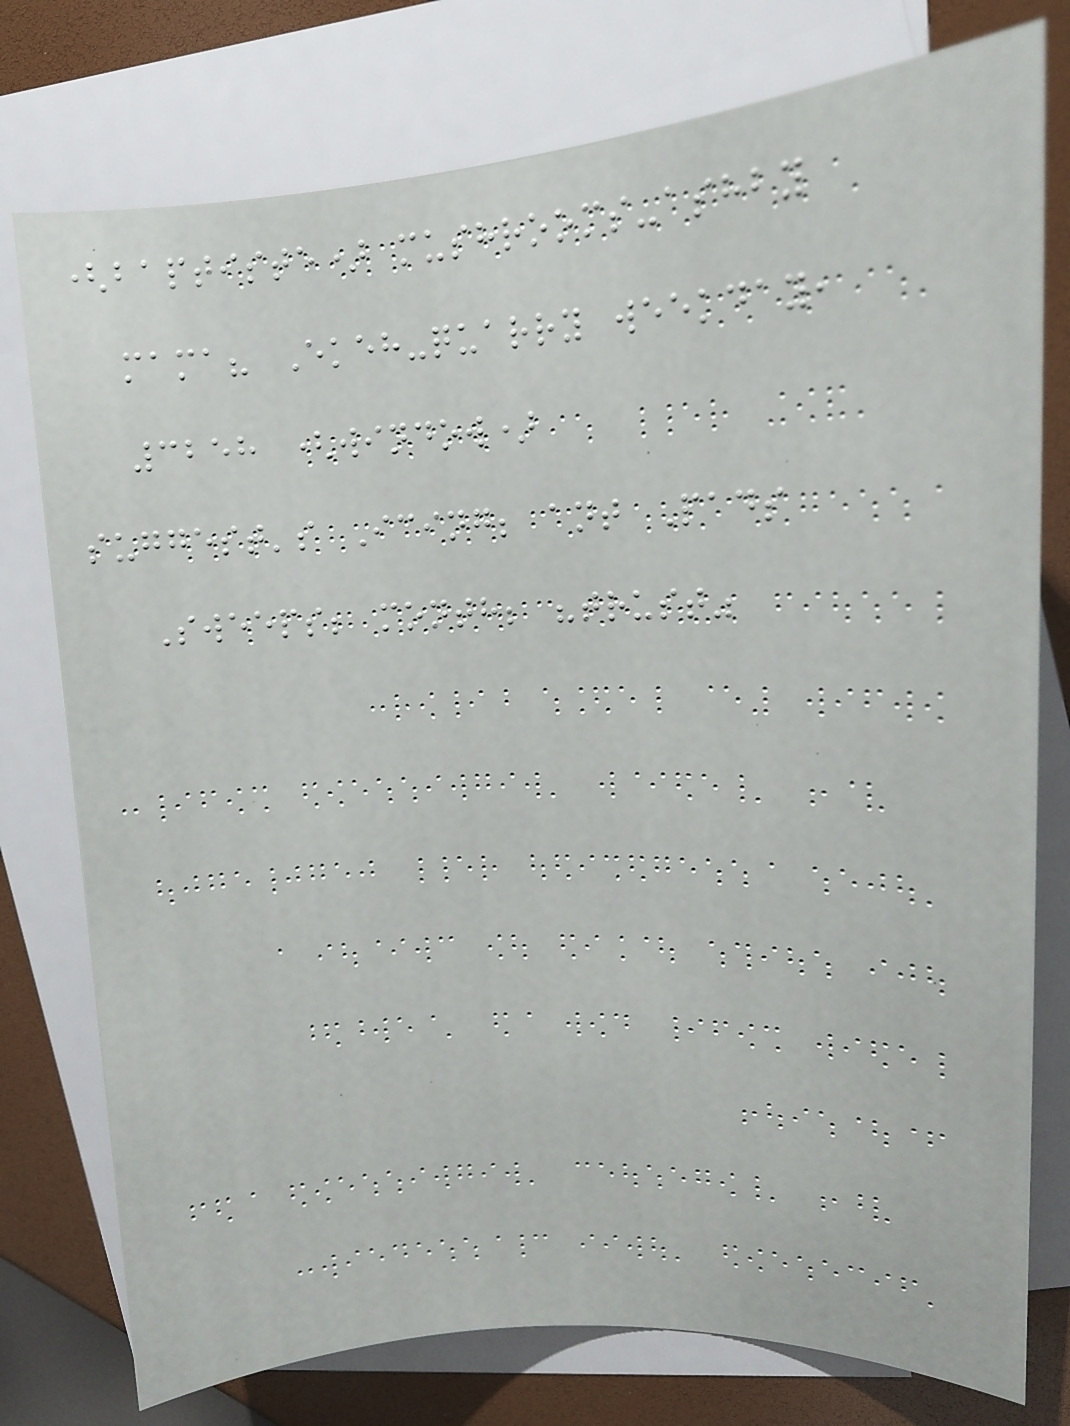(baptiste) mushrooms-ashby
mama? Ekeh-quarry weekday,
3258 (window)
suggest's Icing; ant Pads
Sweeps; month; "trust"
